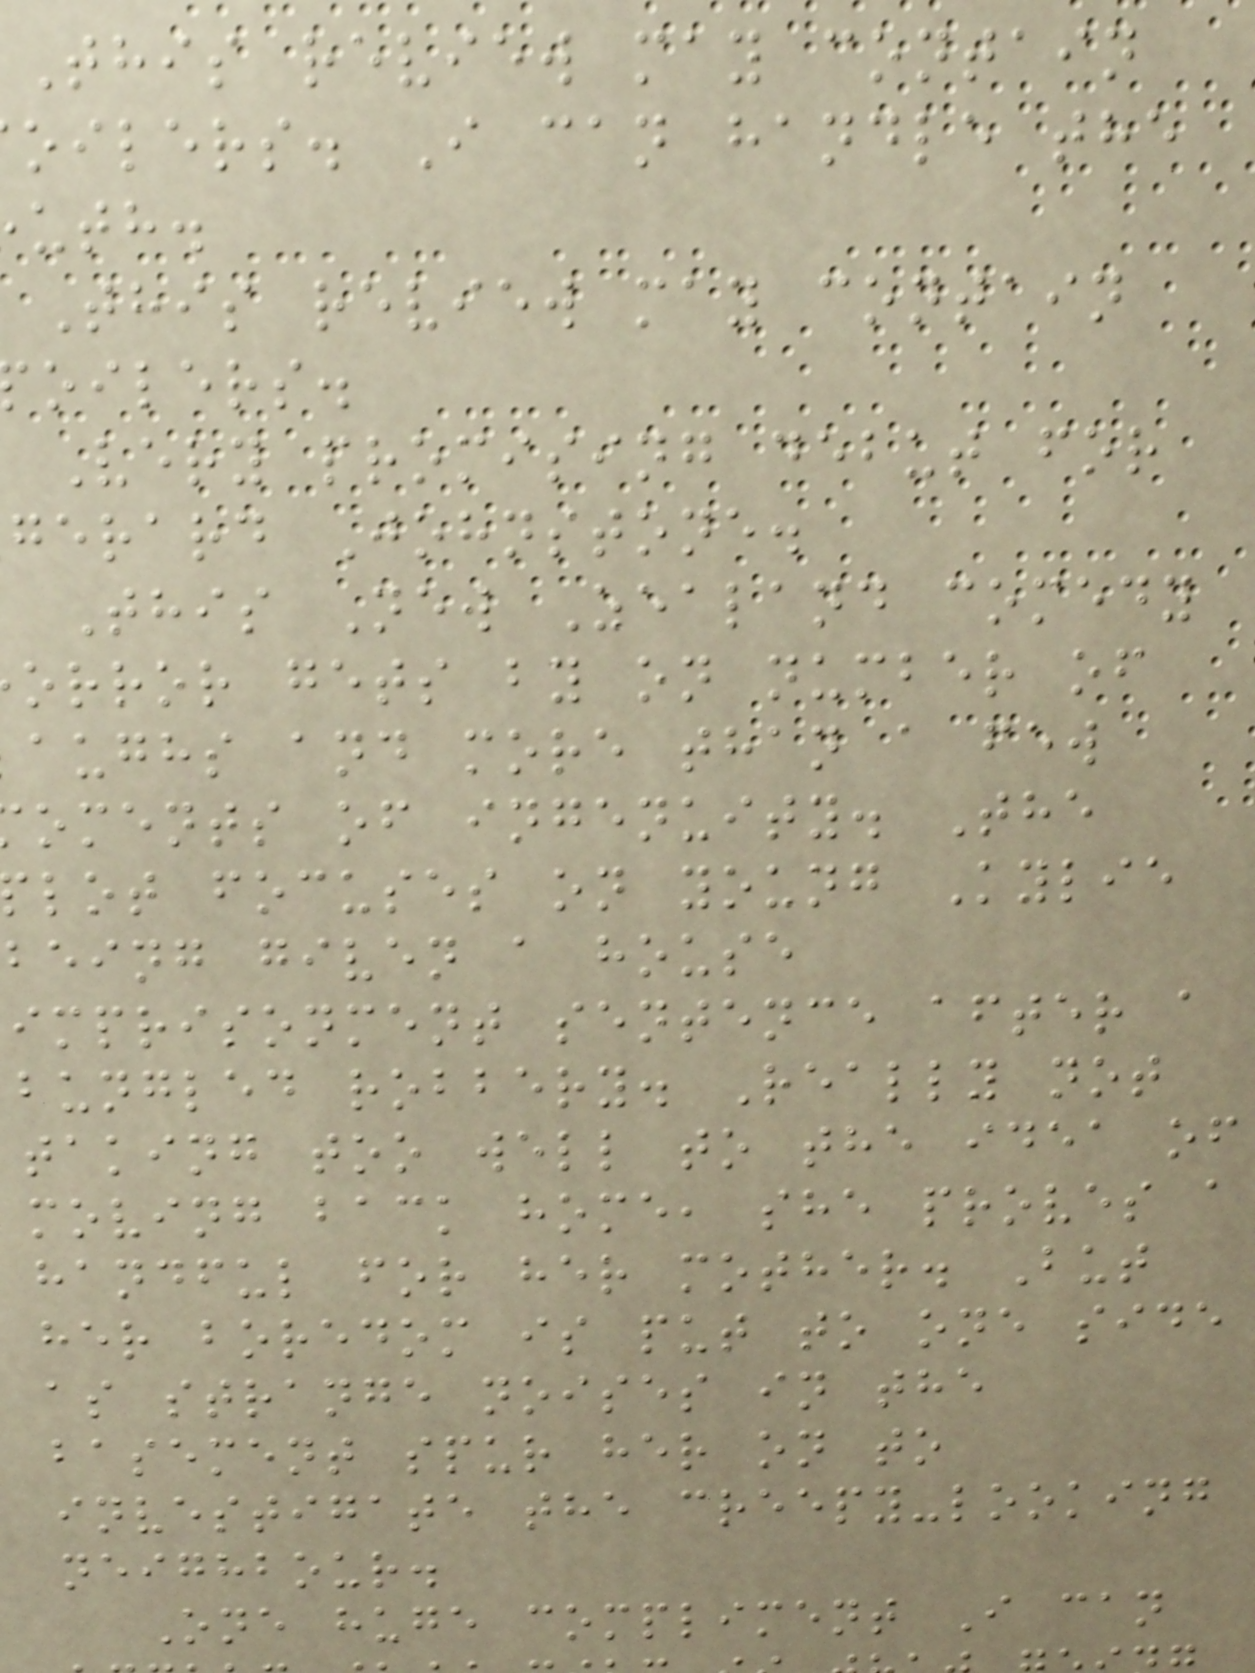This review may contain
oilers. I can handle the
uth.
This review may contain
oilers.
Very promising debut for
gerard Johnstone.
This New Zealand comedy
orror gets by on number of
aughs and more than a few
oments of ingenuity. The
lot focuses on young Kylie
being given a house
imprisonment sentence after a
bungled robbery. Really not
taking too well to the idea of
moving back home, she proves a
handful for her mother. But
her boredom is put to one side
as strange noises in the
basement spur her on to
investigate the creepy-looking
neighbour.
One huge compliment I can
